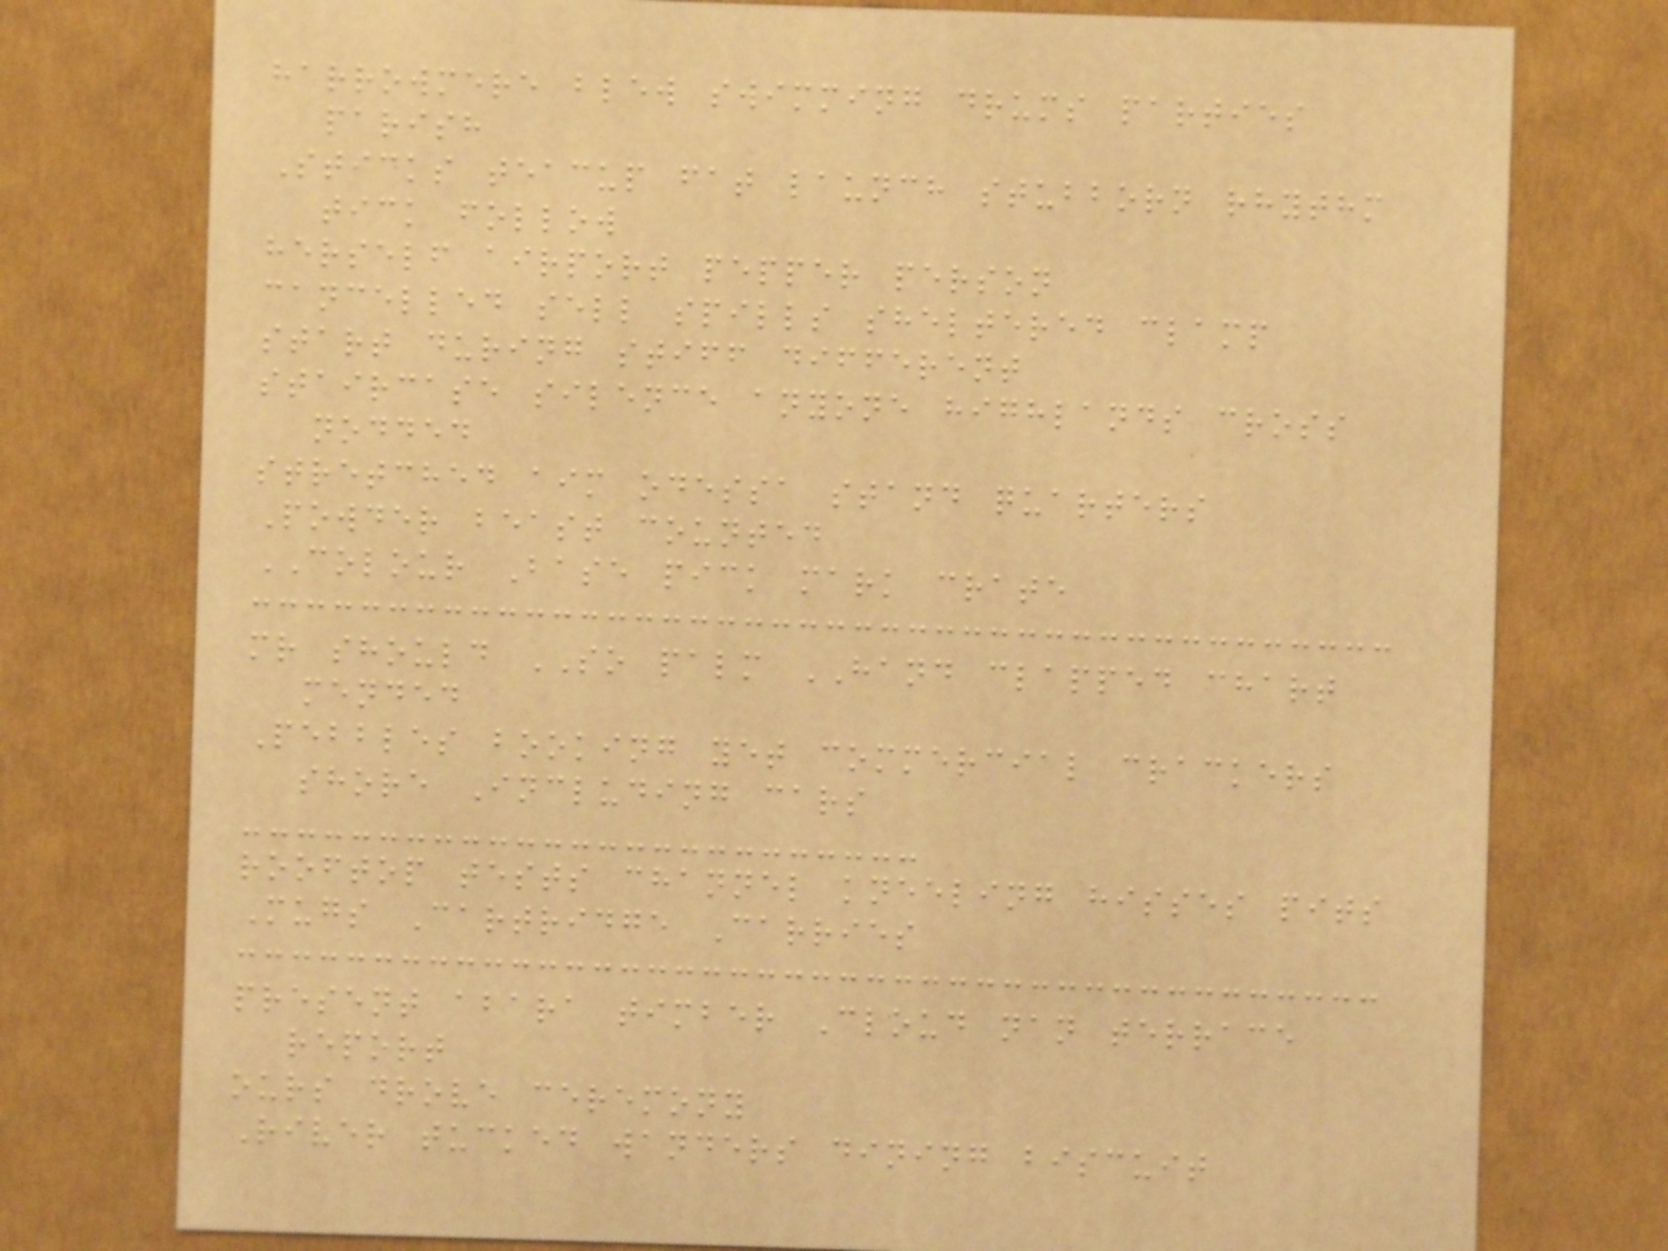harrowmere blew swimming drums parties
parish
Sticks teacup fat launch stubborn rhythm
tick follow
herself airport pepper person
cancelled sell spills sheltered clamp
start during stiff different
staircase silence anyone highlands cross
nodded
stretched aim odessa stand quarters
Powder beast counted
COLOUR Base pick mark crate
mr should SO palm HAND clapped chart
mended
Pebbles booking yet commercial crackers
shore Including cars
rooftop tests channel kneeling hisses pits
Mugs Cartridge Carries
present abara timber Cloud nan terrace
report
ours drove ceremony
River tucked wanders dining biscuit
